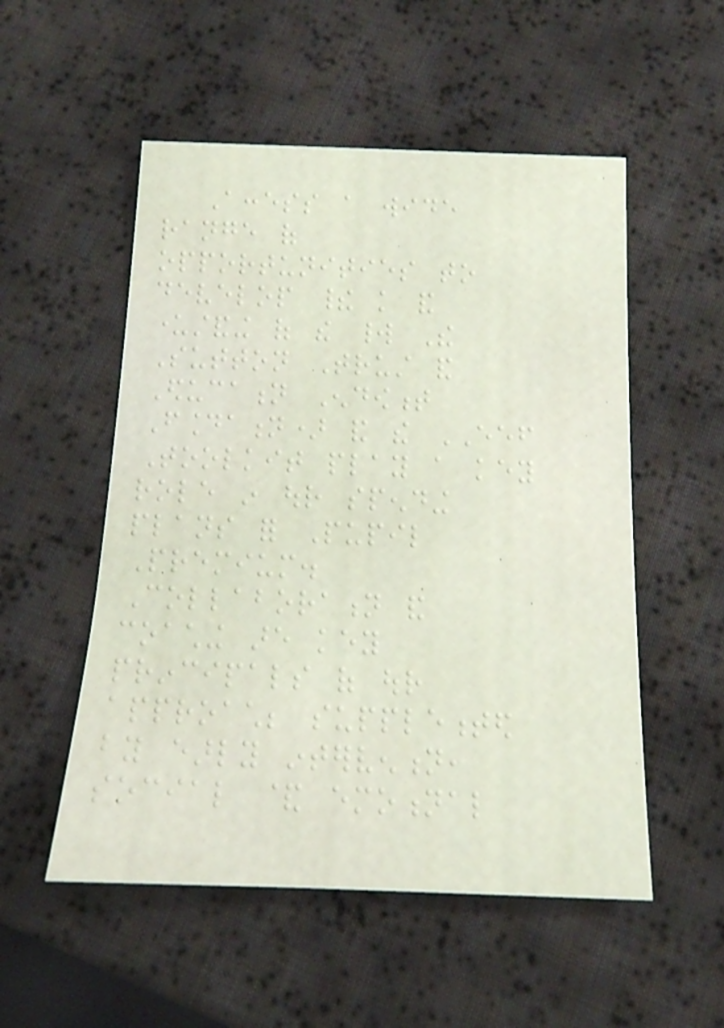Access a wide
range of
opportunities to
develop their knowledge and
understanding of the world The
Sutton Trust and
Education Endowment
Foundation) and the EEF
Toolkit play a key
role in our spending
plans for Pupil
Premium.
Collaboration and
coaching are key
principals of our
approach; supplemented
by early intervention,
social & emotional
